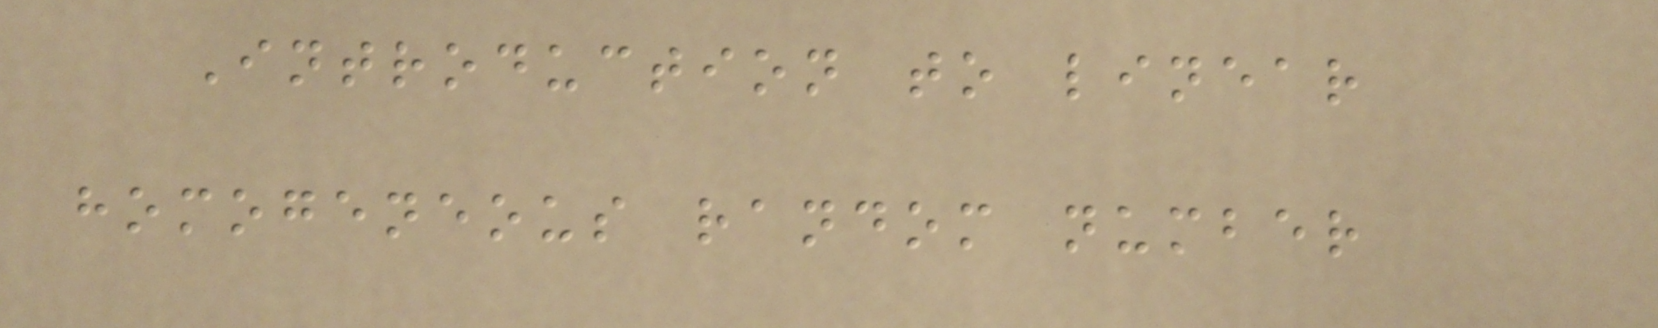Introduction to linear
homogeneous random number
